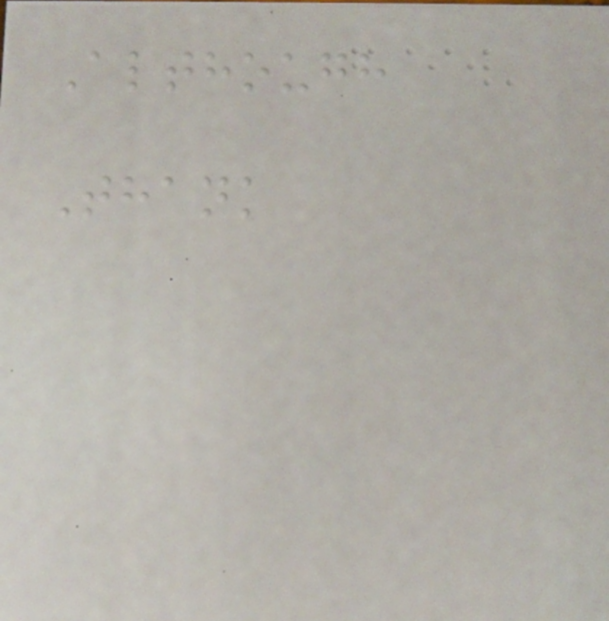Although
Thank
